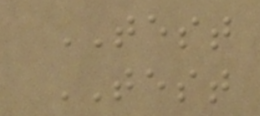TEST
TEST
